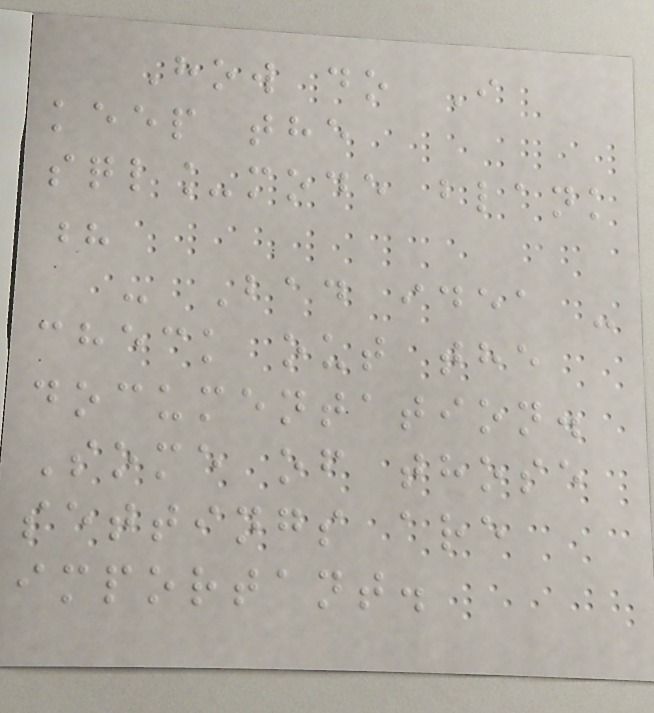How do I
keep the
sql_mode blank
?
- Bad idea -
check out the
documentation.
Some of those
settings are
important.
